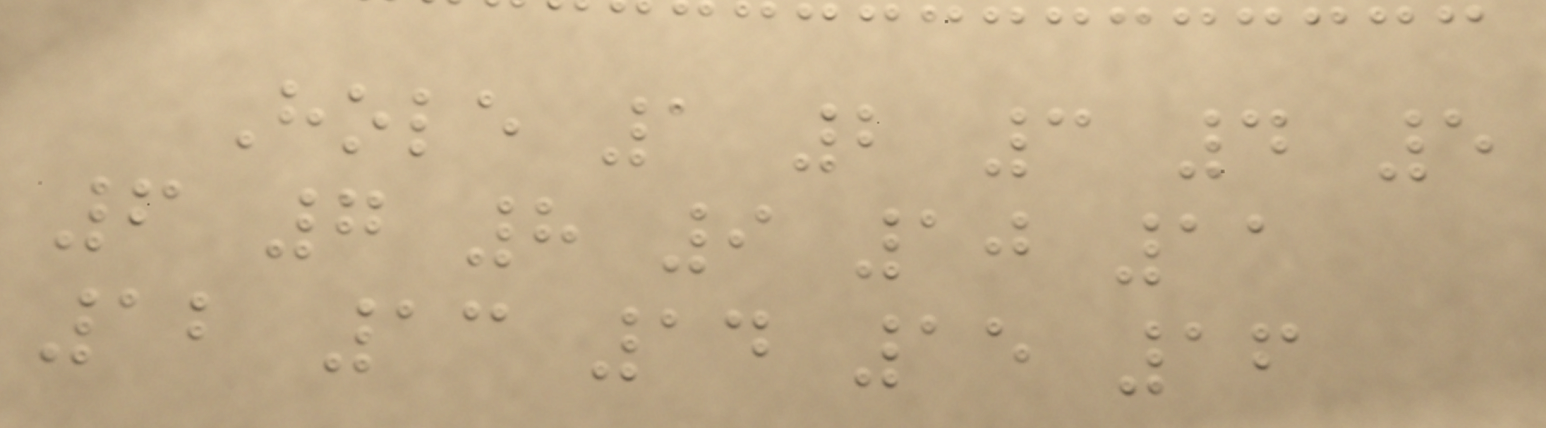Hole 1 2 3 4 5
6 7 8 9 10 11
12 13 14 15 16
